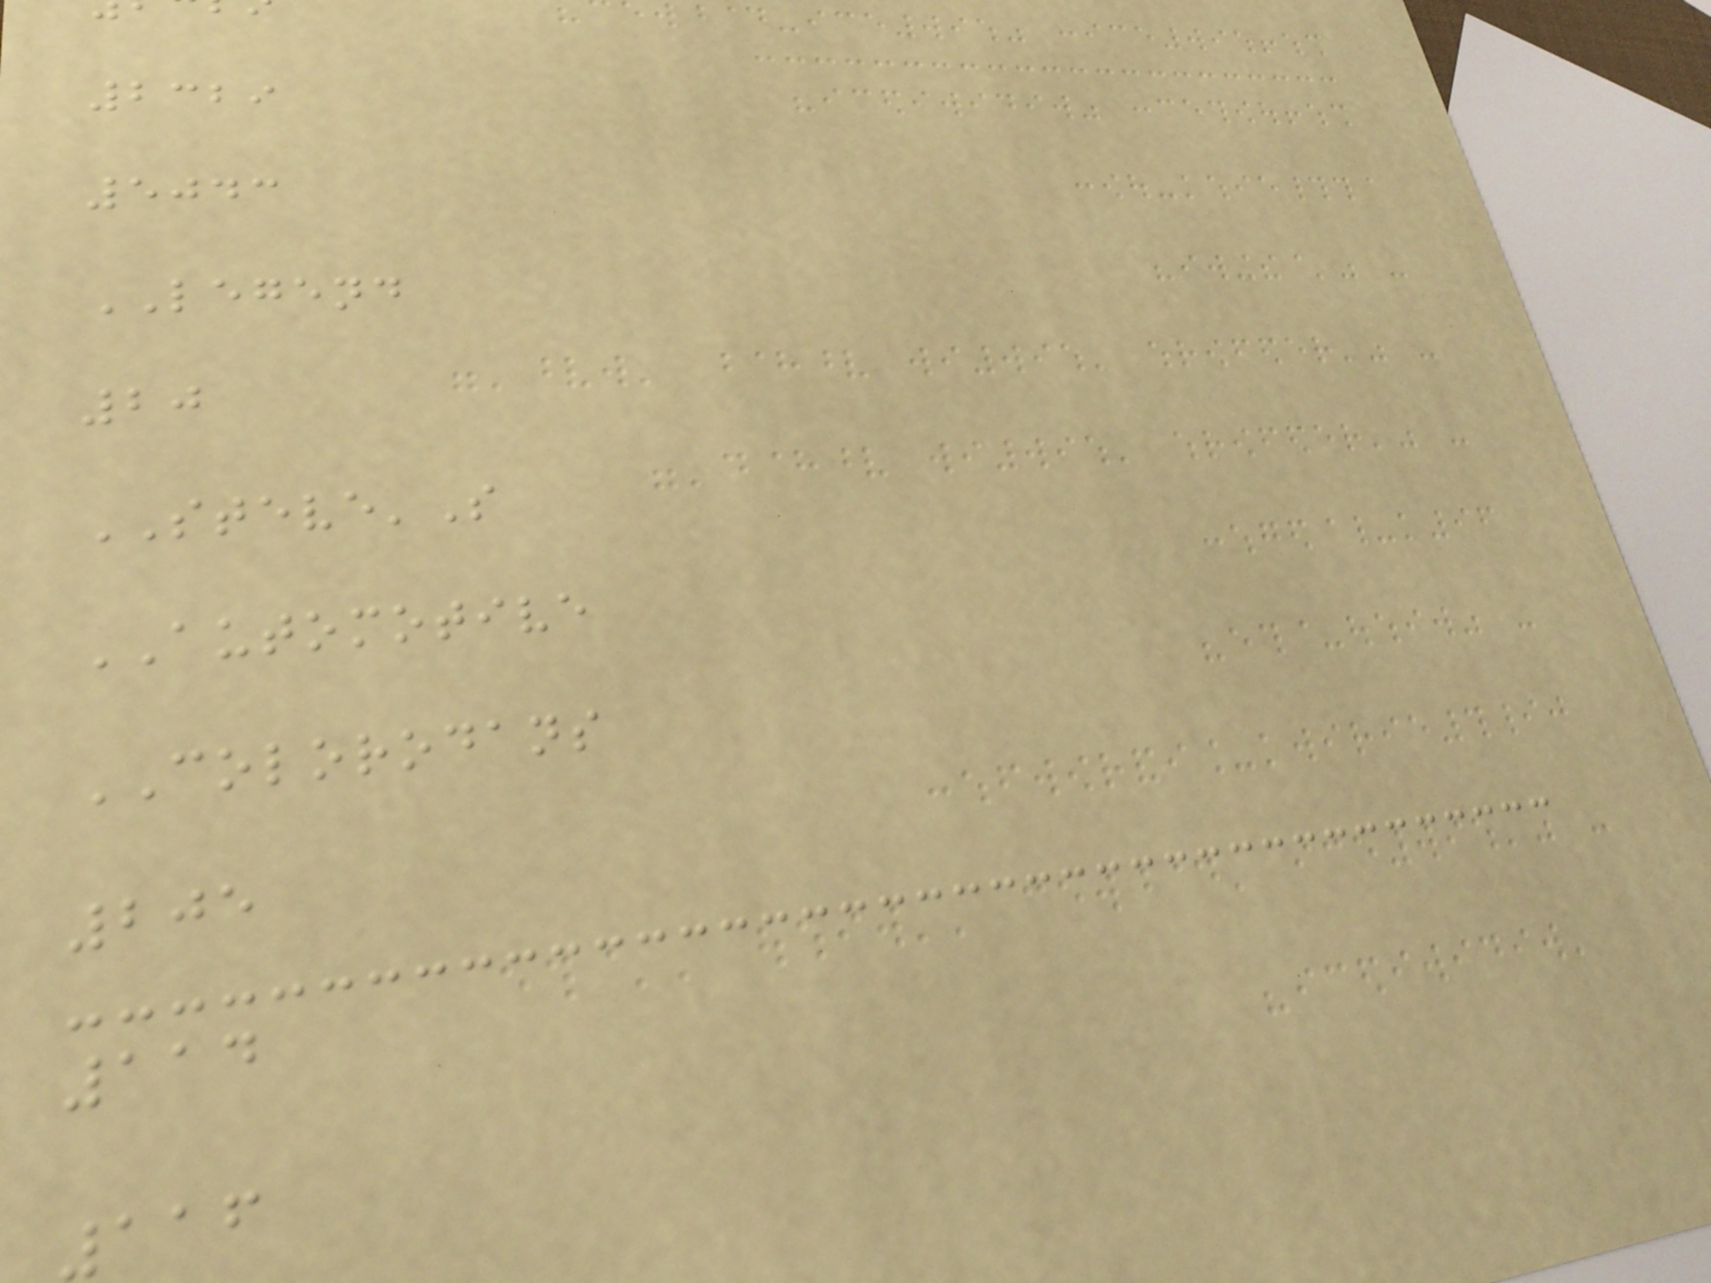2329
5043
LEGEND
20
STEVE'S
AUTOMOTIVE
COLORODANS
205
114
116
